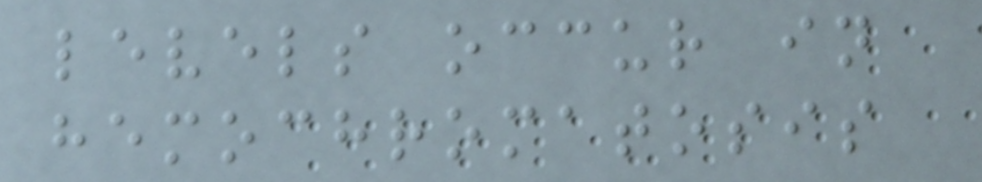levels occur in
hemochromatosis
